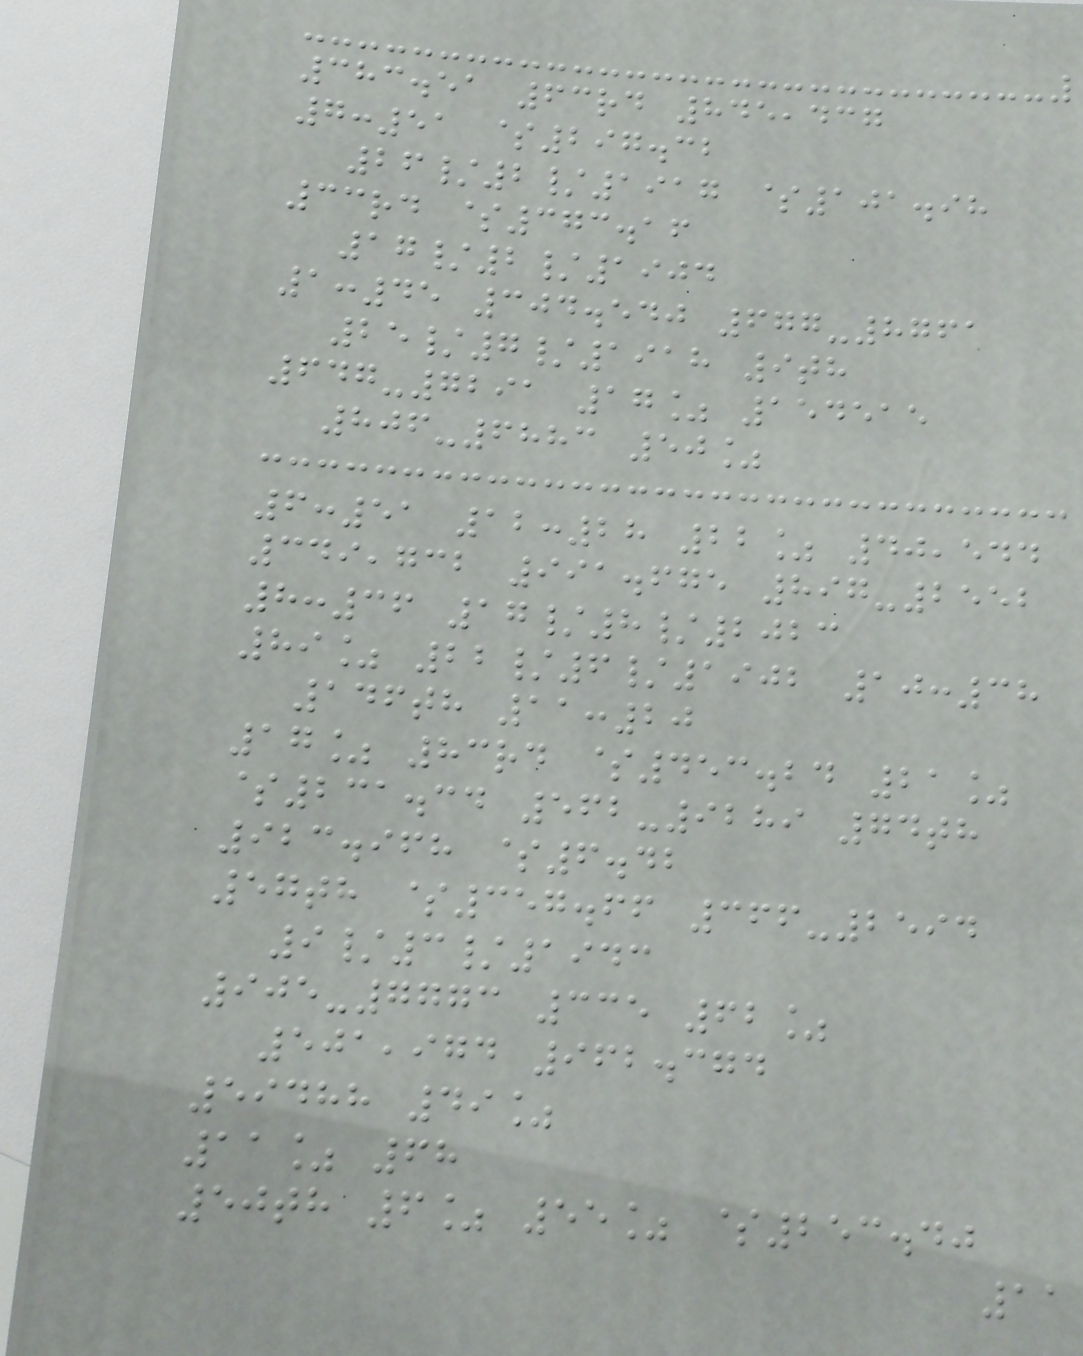383.51 63rd 845,437
7:51 $297.32
26/2/1917 $101.98
33rd $373.16
17/2/1904
1:45 304.540 677-8761
25/7/1918 9th
647-7291 17% 154515
806-6883 50%
6:51 12:28 22% 40,544
349,732 991.675 897-2552
8:36 17/8/2023
89% 22/6/1902 10:38
146th 11:20
17% 83rd $453.24 21%
$231.34 562-9289 74th
923.968 $6.42
57th $357.66 366-2594
9/3/1943
905-7773 335 62%
501,974 962.374
59488 49%
11% 68
50th 6% 55% $253.40
11
